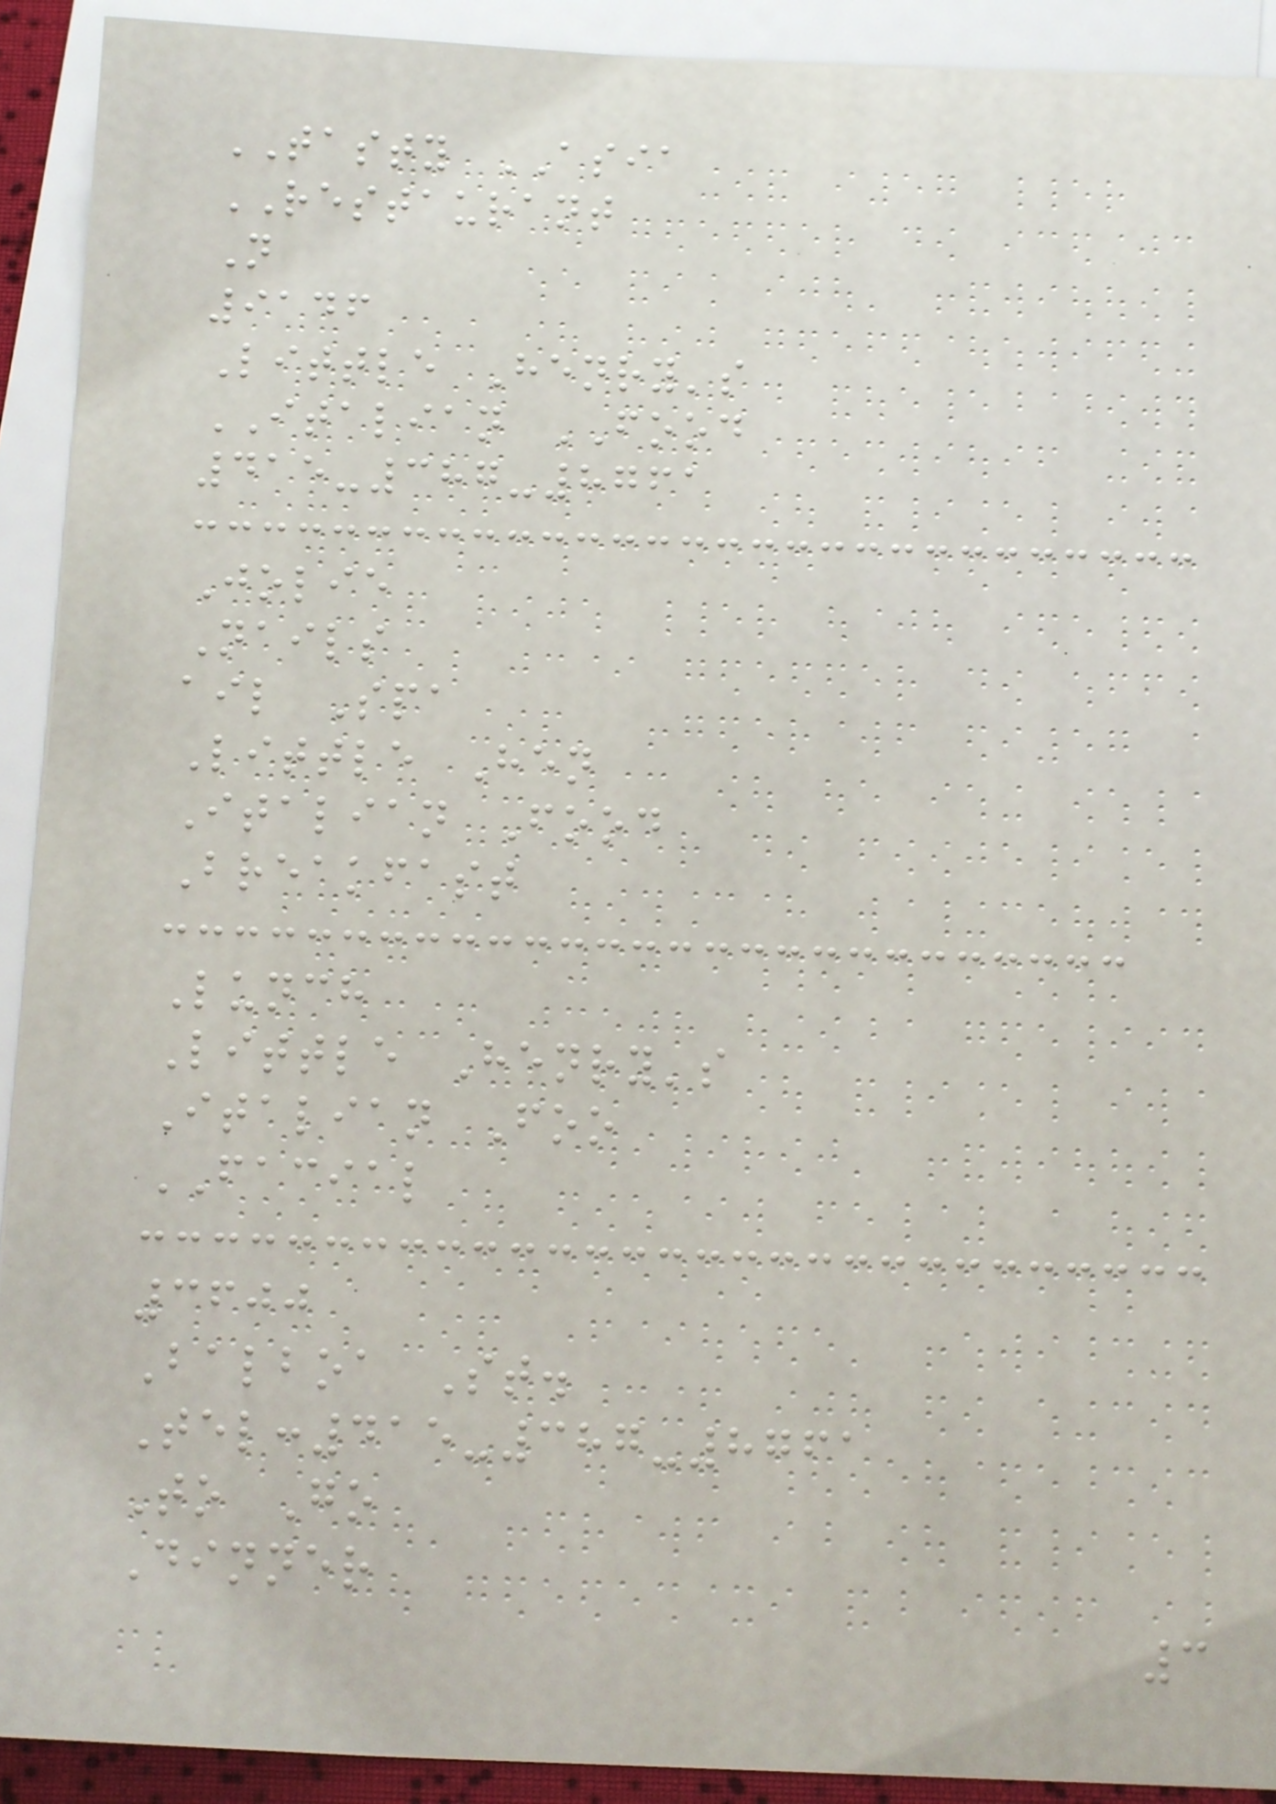TASTY ASIA
RESTAURANT
N
9146
Little Henry's
ITALIAN FOOD
415-387-8761
Jolie
Nails
ail Spa
Little Hen
Italian Food
Breakfast
Lunch
Little Henry's
Italian Foo
FACIAL
3600
Balboa St.
Tel:415-387-8761
To Go
Dinner
3
